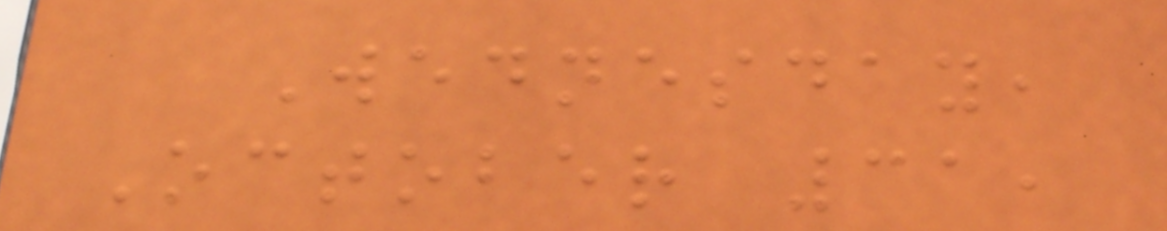Wednesday,
October 31,
